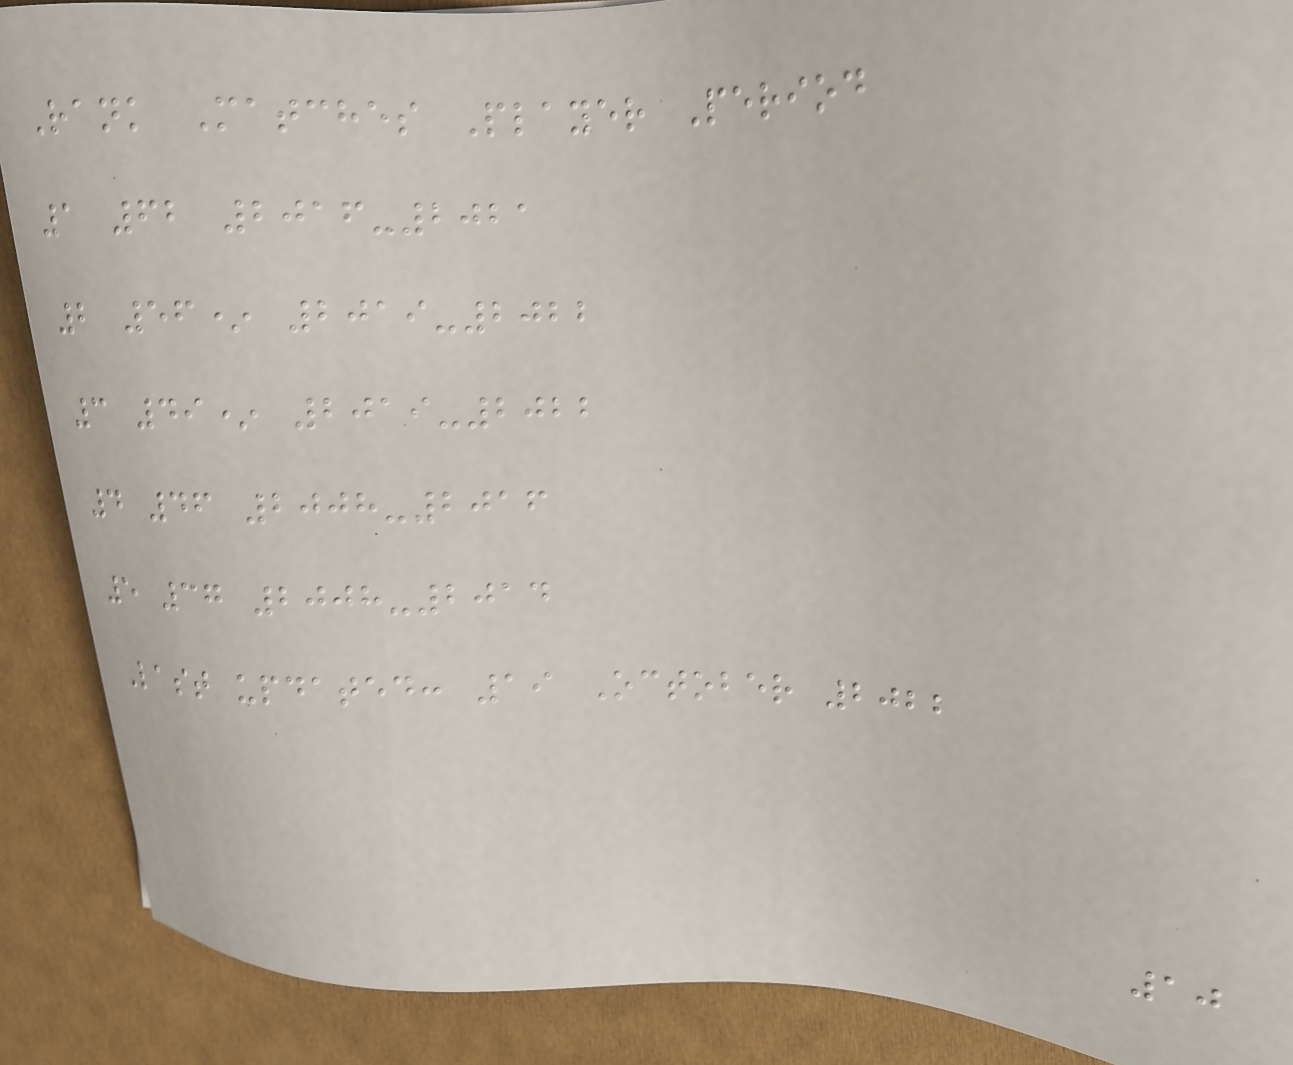Rank Matches Player Period
1 62 2016-2021
2 56* 2019-2022
3 49* 2019-2022
4 46 2008-2016
5 37 2008-2014
Last updated: 19 October 2022
10
